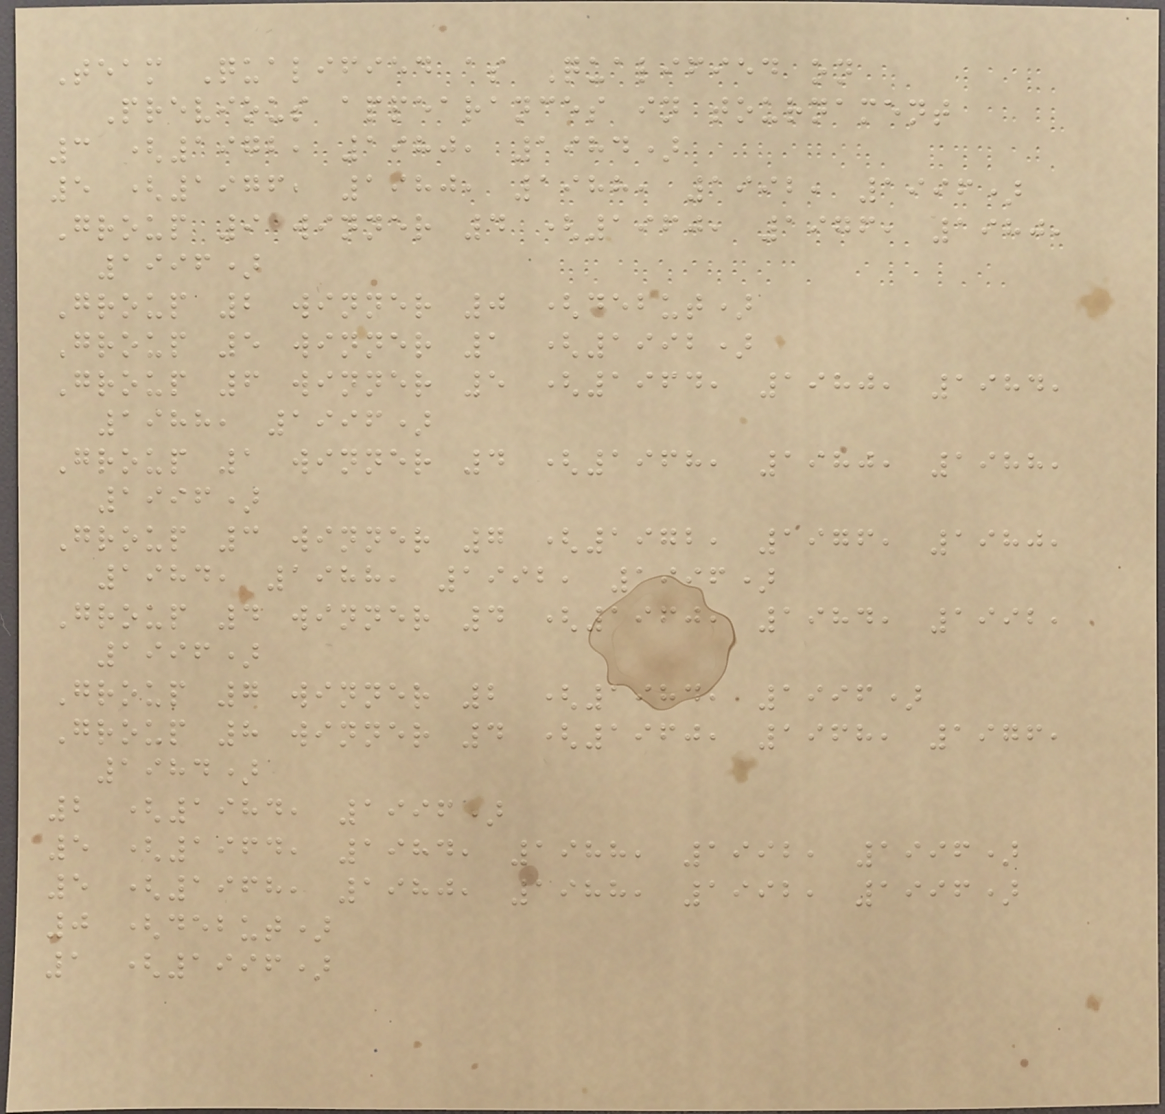Team Qualified as Qualified on
Previous appearances in tournament
3 (1972, 1980, 1984)
5 (1976, 1980, 1988, 1992, 1996)
Group 9 winner 4 (1960, 1976, 1980,
1996)
Group 2 winner 0 (debut)
Group 5 winner 1 (1992)
Group 6 winner 5 (1964, 1980, 1984,
1988, 1996)
Group 1 winner 4 (1968, 1980, 1988,
1996)
Group 3 winner 7 (1972, 1976, 1980,
1984, 1988, 1992, 1996)
Group 4 winner 4 (1960, 1984, 1992,
1996)
Group 7 winner 2 (1984, 1996)
Group 8 winner 4 (1960, 1968, 1976,
1984)
2 (1984, 1996)
5 (1964, 1984, 1988, 1992, 1996)
5 (1968, 1980, 1988, 1992, 1996)
0 (debut)
1 (1996)
